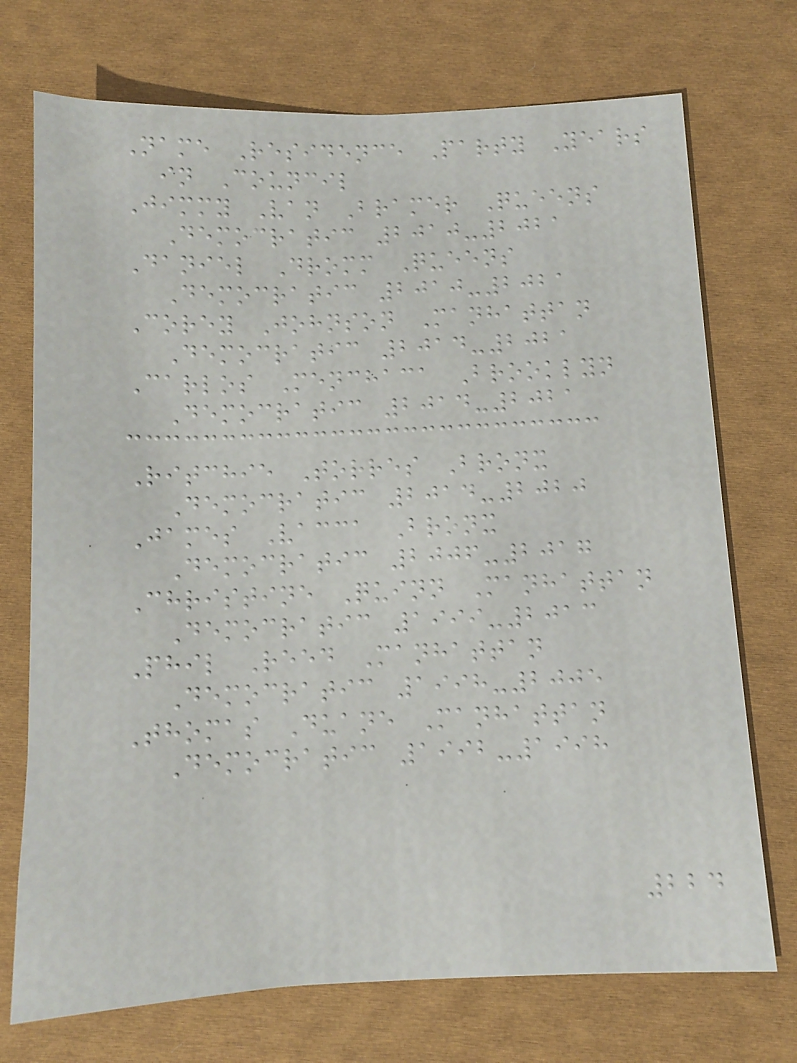Name Residence Party Years
in Council
Jimmy Van Bramer Queens
Democratic 2010-2021
Daniel Dromm Queens
Democratic 2010-2021
Corey Johnson Manhattan
Democratic 2014-2021
Carlos Menchaca Brooklyn
Democratic 2014-2021
Ritchie Torres Bronx
Democratic 2014-2020
James Vacca Bronx
Democratic 2006-2017
Christine Quinn Manhattan
Democratic 1999-2013
Phil Reed Manhattan
Democratic 1998-2005
Thomas Duane Manhattan
Democratic 1992-1998
224
